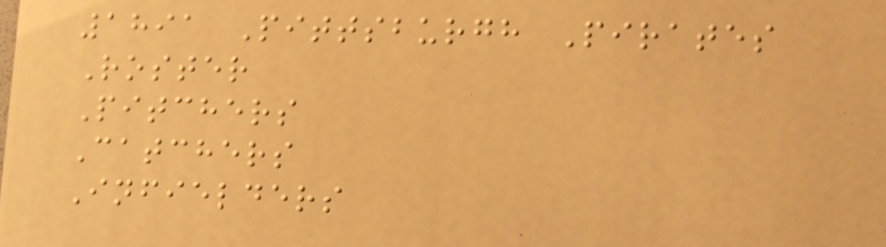1891 Pittsburgh Pirates
Roster
Pitchers
Catchers
Infielders
